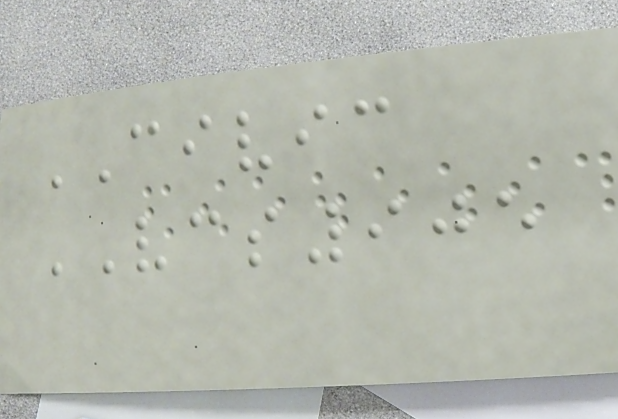CIVIC
VCS905
